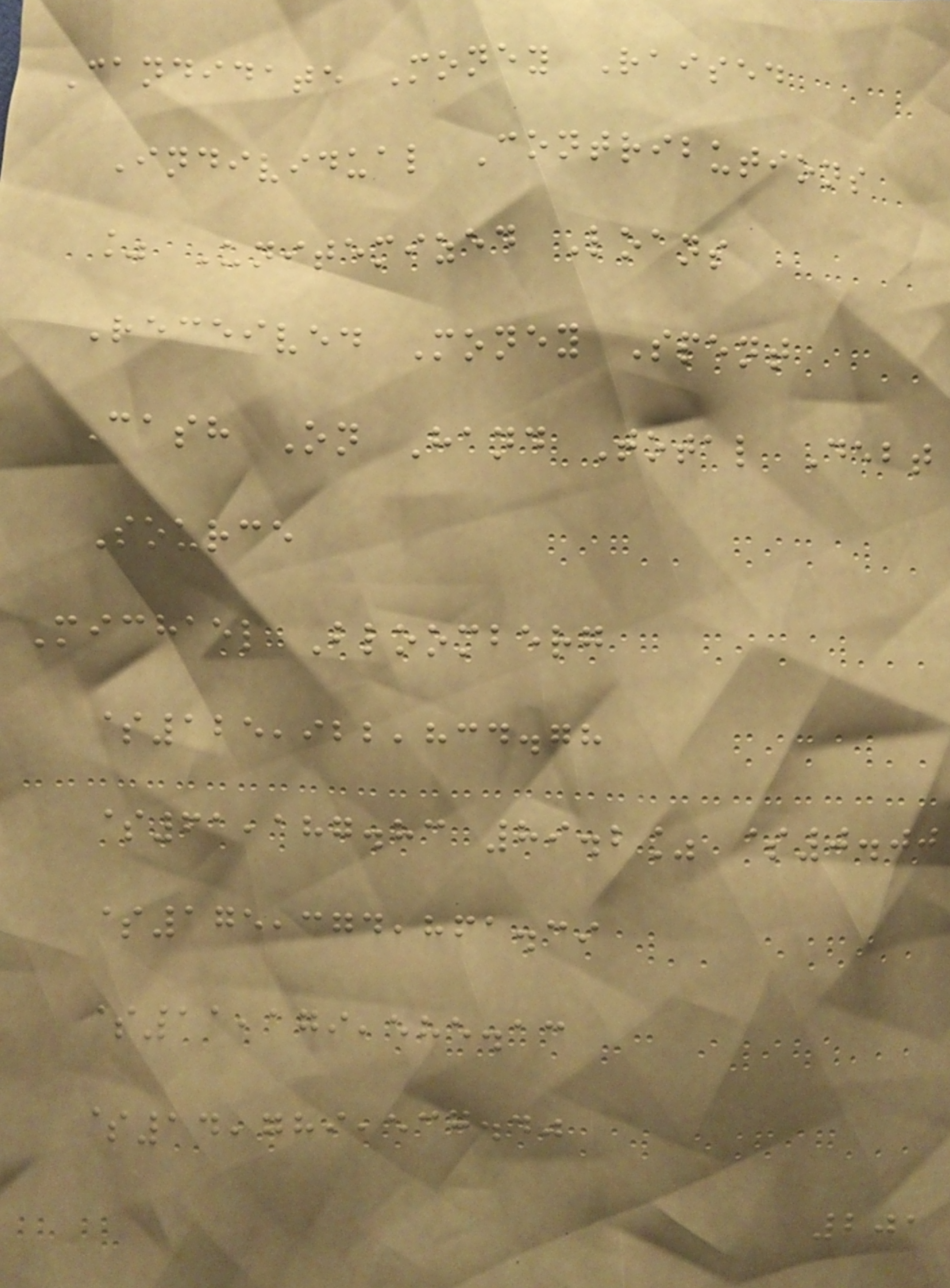Candidate Money Raised
Individual Contributions
% Unitemized Loans
Received Money Spent
Cash On Hand Total Debt
Source
Michael Bloomberg
$125,922,834.78
$61,187.83 89.2% $0.00
$175,374,861.39
$11,179,585.13
$14,789,537.40
201
